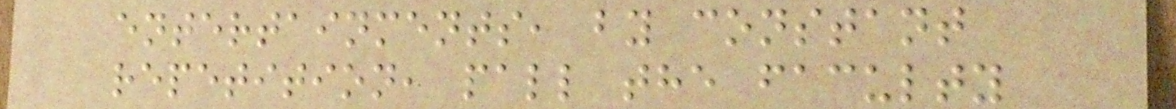entertainments, by constant
repetition, pall the faculty
